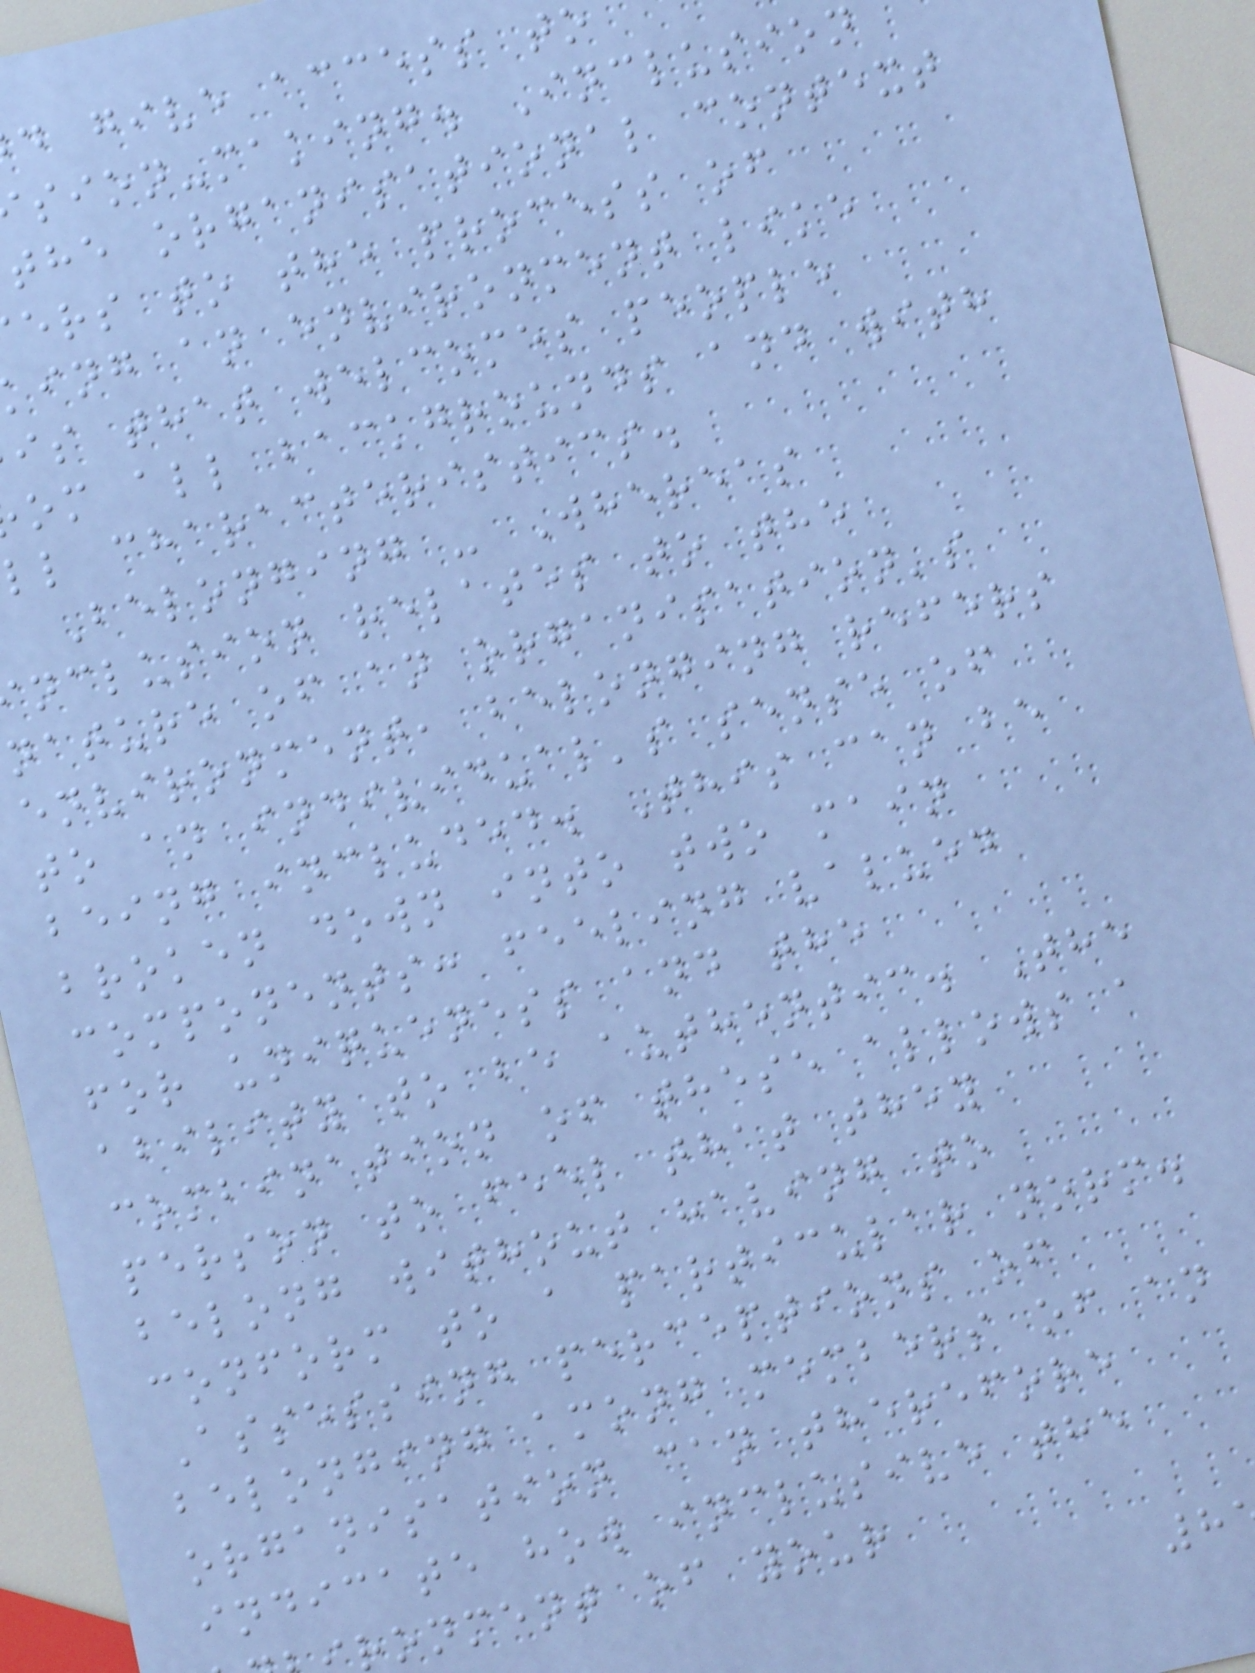d give access to
sion-making. Inclusion
the organisational context
ers to the process of
ing an environment like
is that welcomes people
om all backgrounds and with
ll characteristics.
Belonging - Whereas
nclusion relates to the
nature of an organisation's
environment, belonging refers
to an individual's sense of
being included. This can be
broken down into two main
components: feeling valued
for uniqueness and the
ability to be authentic. The
combination of these allows a
person to feel that they
belong without having to
conform to a particular norm.
Assessing perceptions of
belonging among members of an
organisation can therefore
indicate how inclusive the
ronment of your
